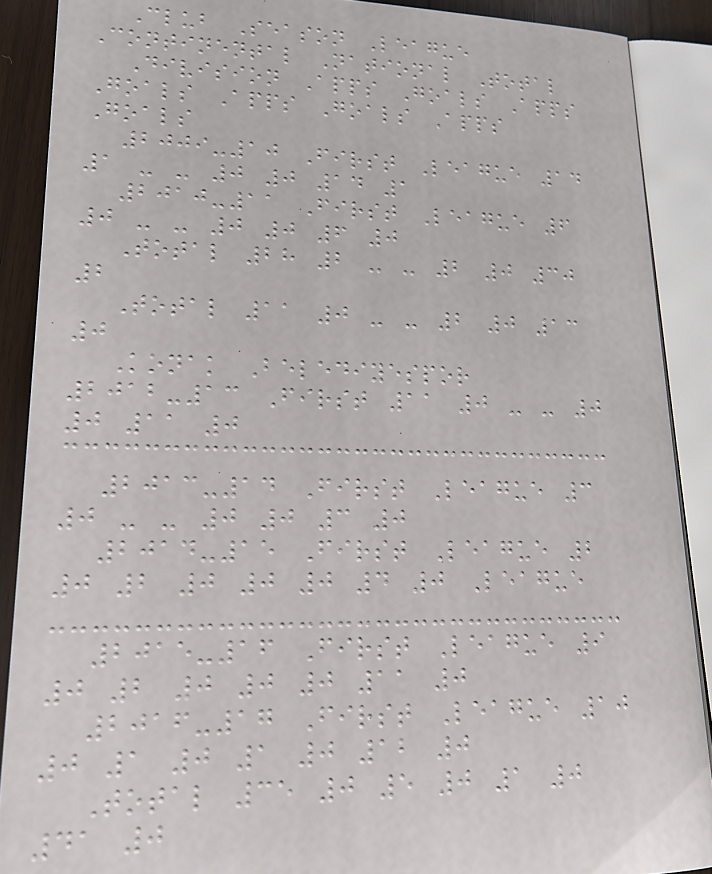Club Season League
Continental National Total
Division Apps Goals Apps
Goals Apps Goals Apps
Goals
2009-10 First League 14
1 - - 0 0 14 1
2010-11 First League 6
0 - - 0 0 6 0
Total 28 2 - - 2 0 30
2
Total 11 0 - - 2 0 13
0
Konak Belediyespor
2012-13 First 11 0 - - 0
0 11 0
2013-14 First League 3
0 - - 0 0 3 0
2014-15 First League 2
0 2 0 0 0 4 0 League
2015-16 First League 9
0 2 0 0 0 11 0
2016-17 First League 10
0 1 0 1 0 12 0
Total 35 0 5 0 1 0
41 0
